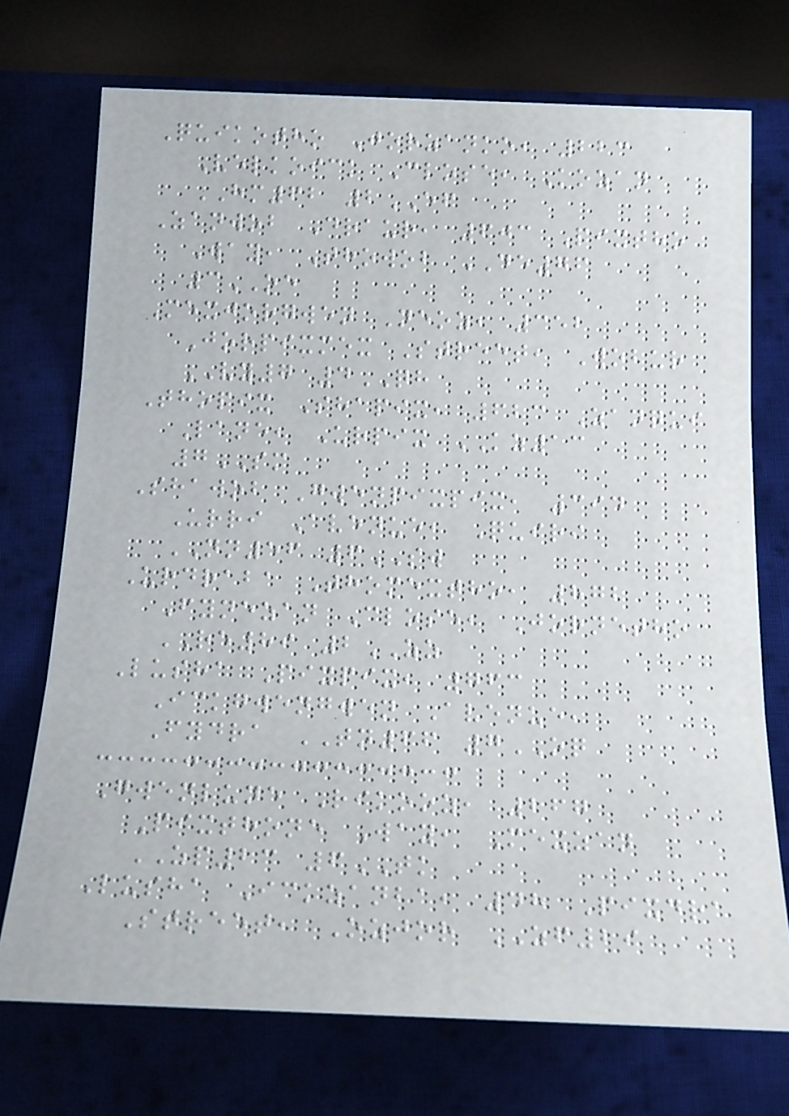Quikotho Jorzanko, 223
Velkoick Close, Kozan
HM62 2EF
Zanwob Draur, 603 Pixtho
Way, Thowob DE76
3OE
Mexjorgwen Neoz, 352
Jorpixmex Street, Wobur
VY7 4QH
Thopix Shapix, 623 Zanqui
Lane, Urpix KZ13
7SM
Shawob Gwenpixpix, 394
Urri Avenue, Quiri
NN56 6SW
Urdraba Thomextho, 872
Fynezan Close, Jornetho
RE89 2ZZ
Lusha Pixpix, 763
Ickgwengwen Avenue,
Fydra TN66 7OQ
Gwenlune Rikooz, 267
Pixthone Way, Mexzan
ZP23 6TK
Lusha Ickzanba, 48 Pixdra
Street, Ozjor ZF29
